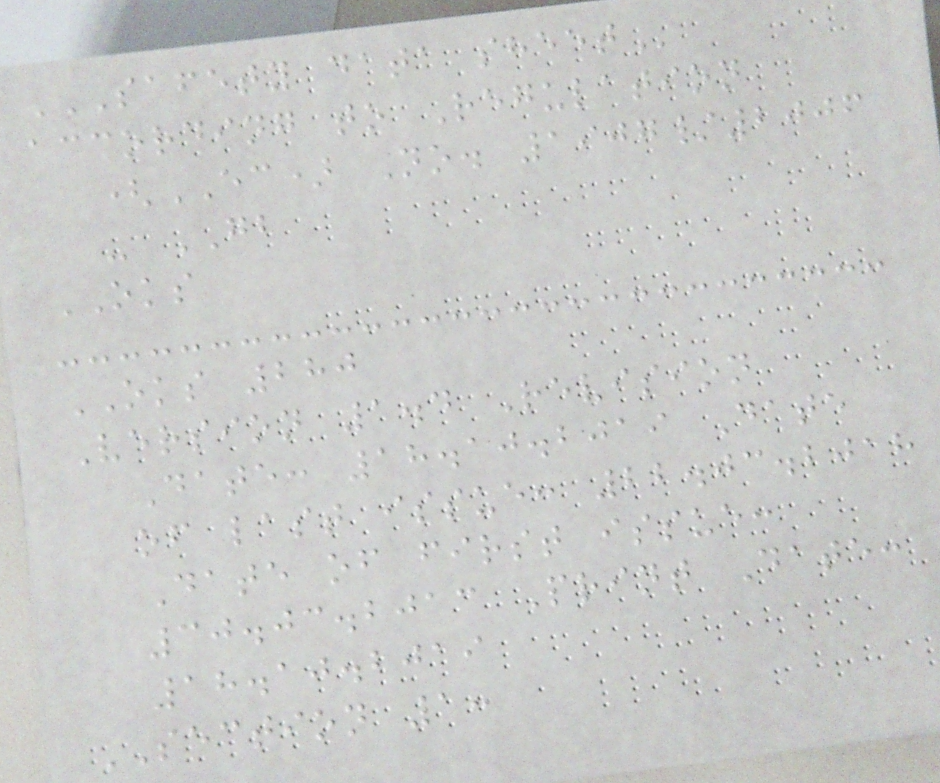SAFETY DATA SHEET
according to Regulation
(EC) No. 1907/2006
- GB
OKS
OKS 280
Version 1.4 Revision
Date: 18.10.2019 Date
of last issue: 22.03.2018
Date of first issue:
30.03.2013 Print Date:
18.10.2019
SECTION 1:
